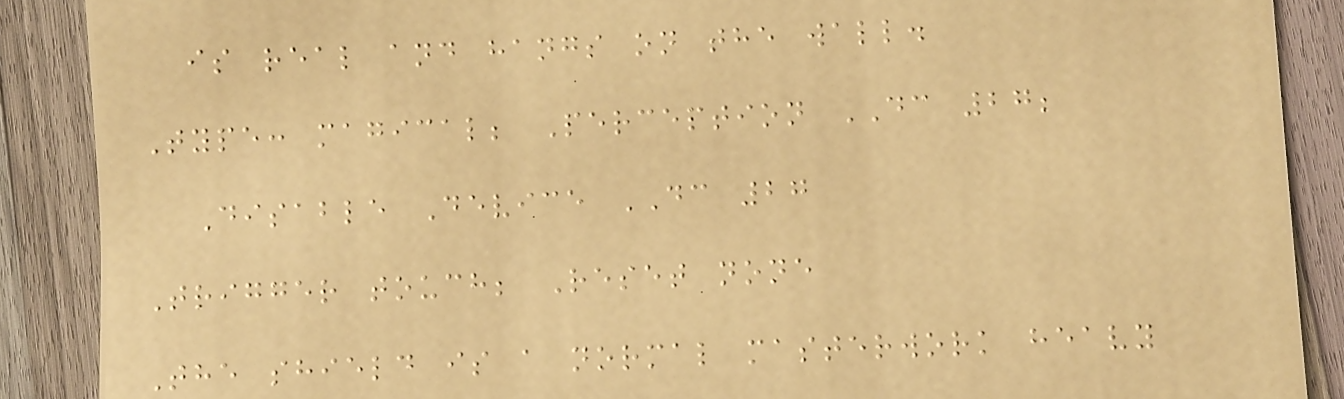is real and hangs on the wall.
Type: magical; Perception DC 27;
Disable Device DC 27
Trigger touch; Reset none
The shield is a normal masterwork heavy
